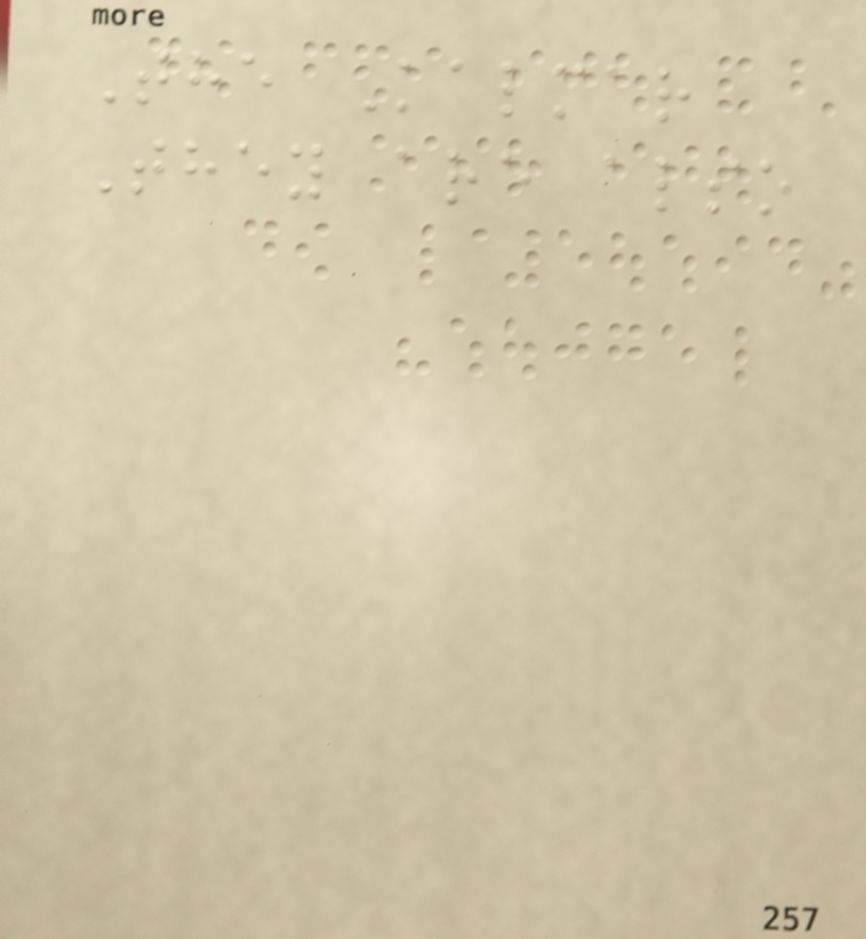The Kalmar
They are also
